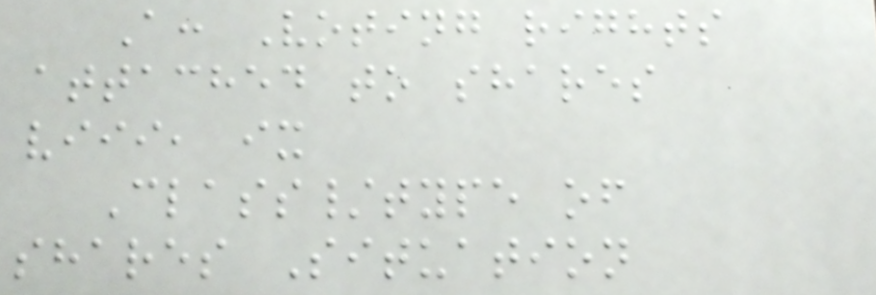A: Voting rights
attached to shares
viii, ix
Class/type of
shares Situation
